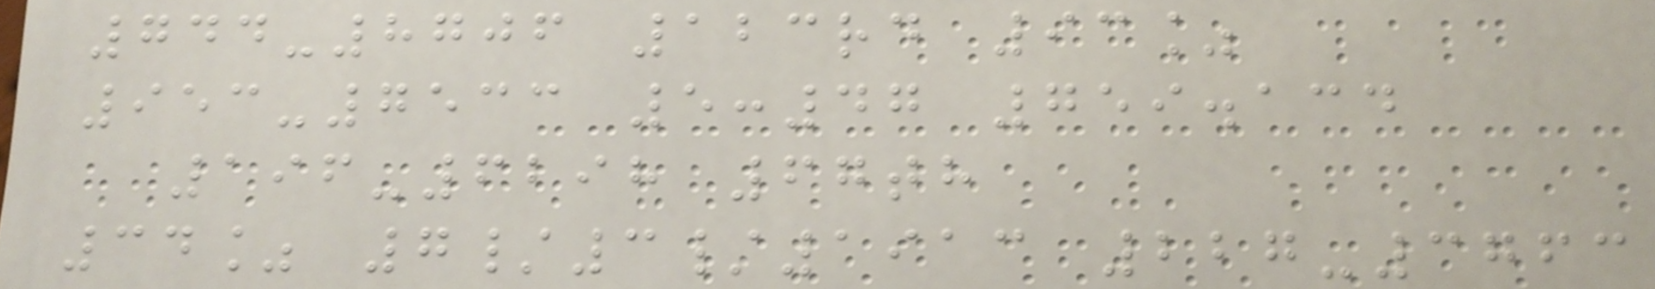744-8706 123rd 93%
953-7533 5:47 759.134
196-6298 67th
34% 7/3/1913 227-3763
